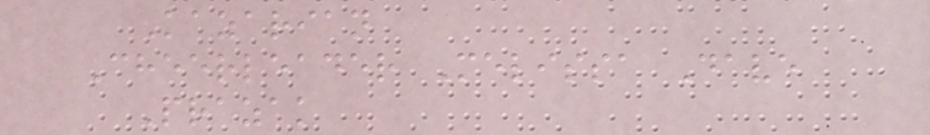Kazarian
Cheerleader Melissa Dave
Prazak
